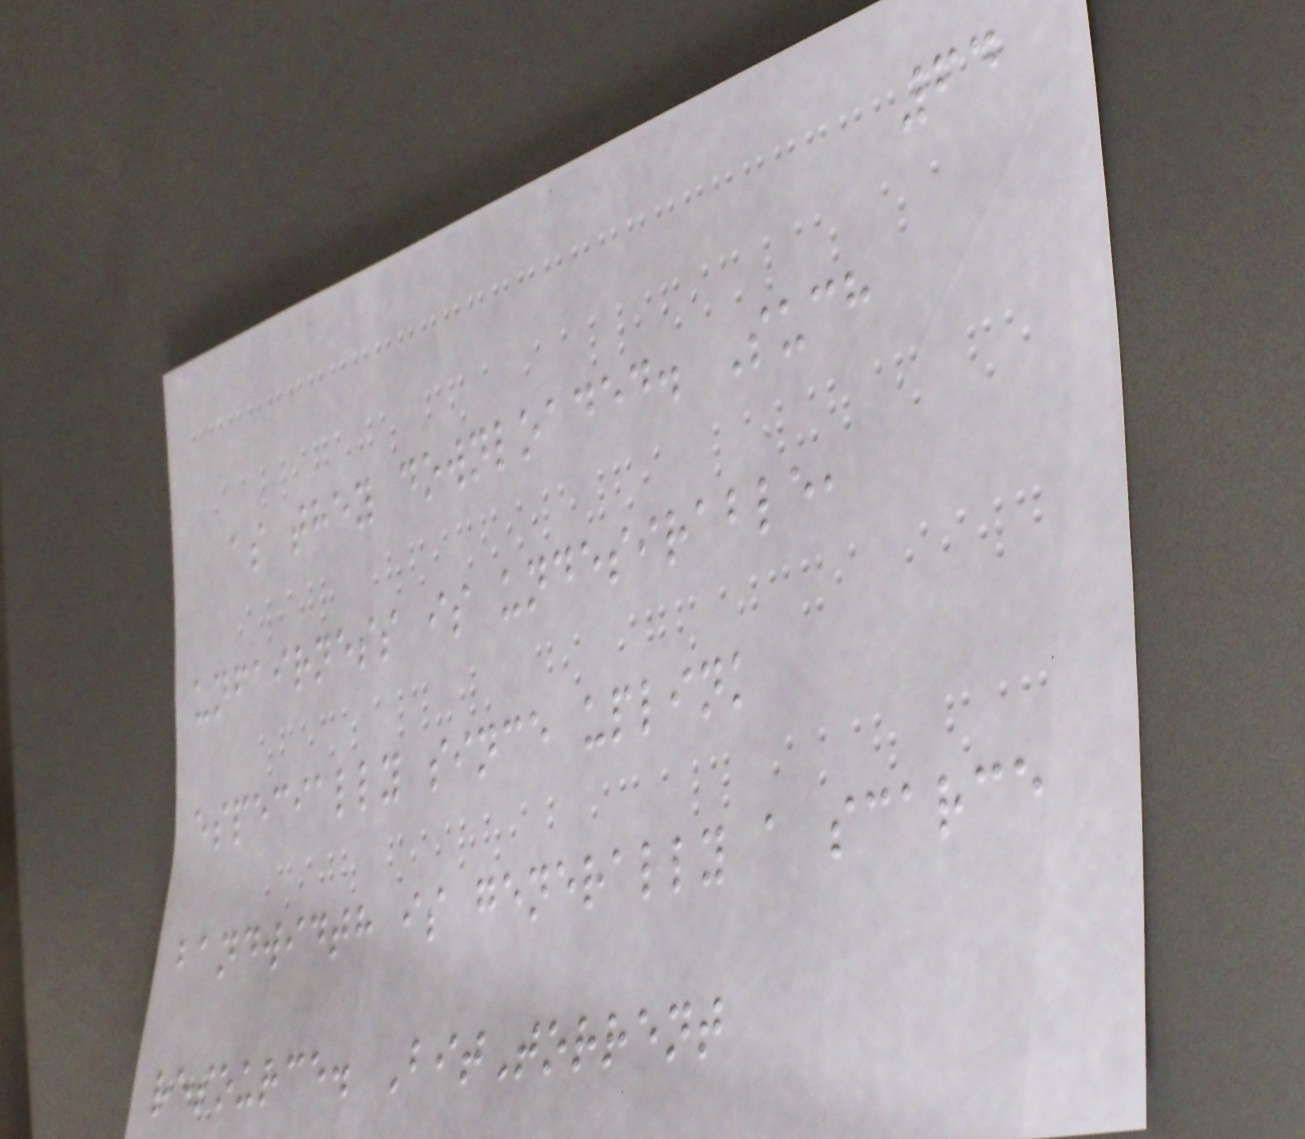64
as they downloaded. Such
unfairness is undesirable,
especially since uplink
bandwidth is generally a scarce
resource. BitTorrent
